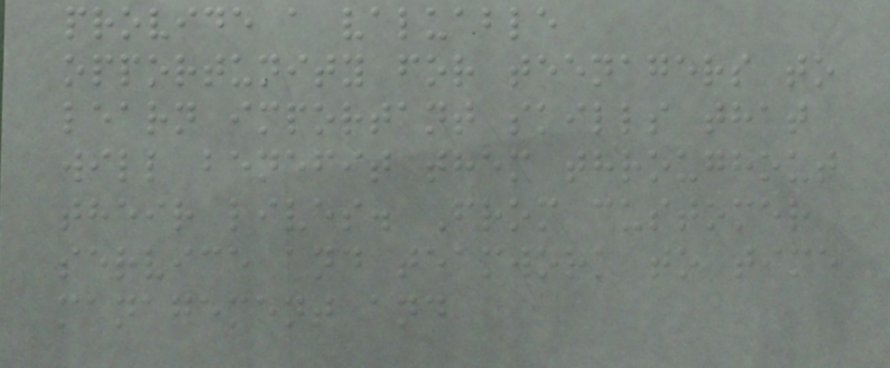provide a valuable
opportunity for teenagers to
learn important skills that
will benefit them throughout
their lives. From customer
service and teamwork to time
management and
